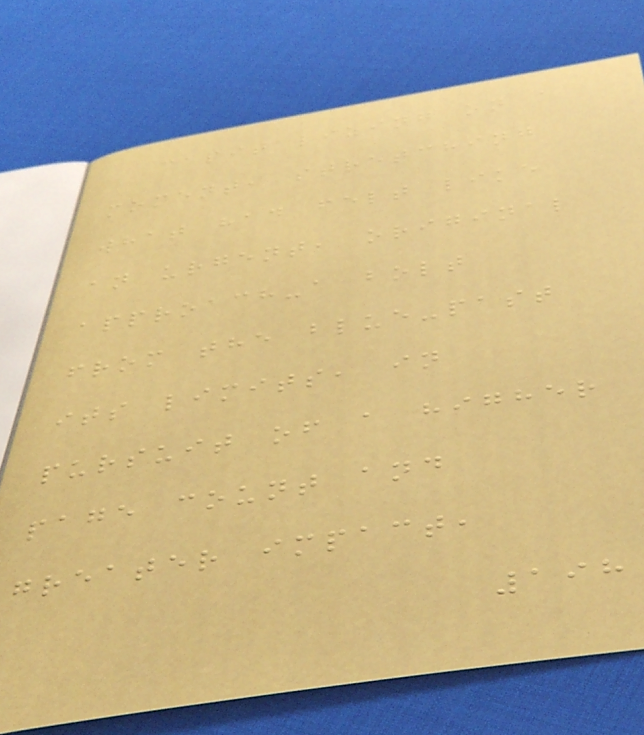capitalizing on a
moment, stretching
what had felt like
an urgent, original
approach-a bolt
from the blue-past
its limits, in
pursuit of a higher
page count and
greater impact,
198
